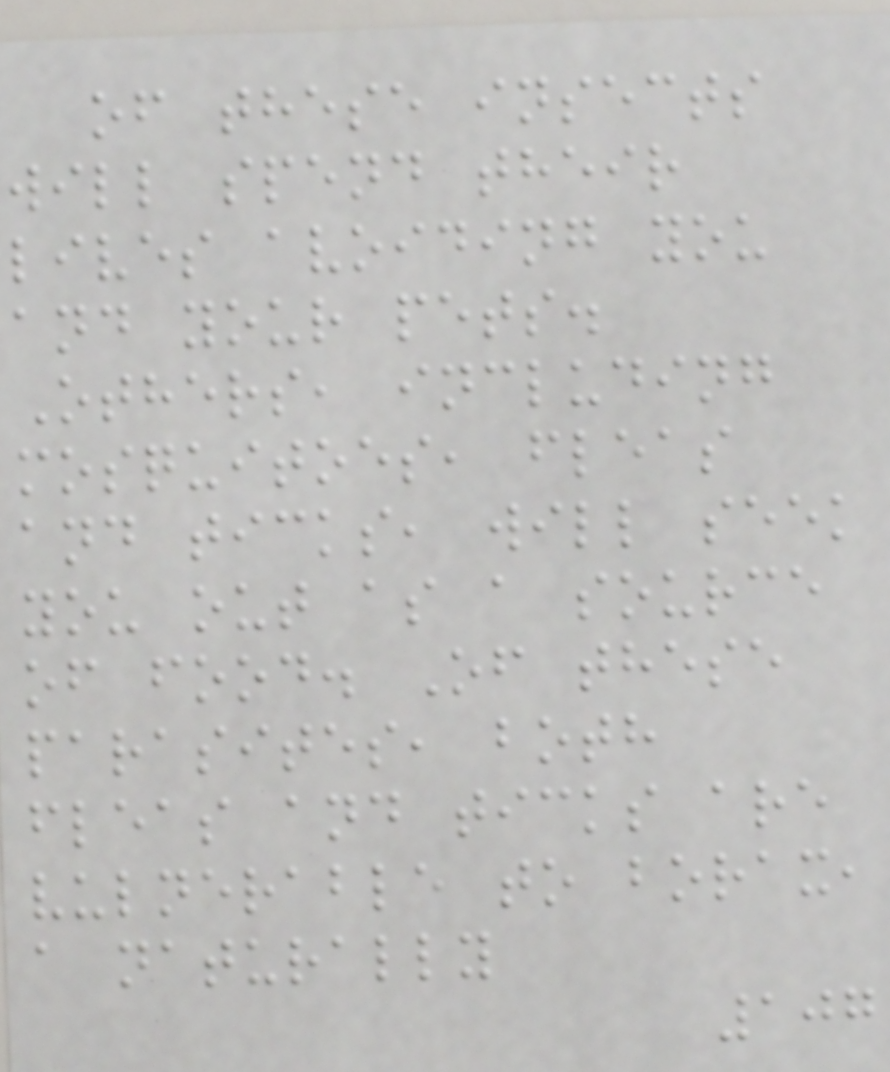of these insects
will spend their
lives avoiding you
and your pets.
Others, including
mosquitoes, fleas
and ticks, will seek
you out as a source
of food. Of these
parasites, both
fleas and ticks are
vulnerable to borax,
a naturally
107
